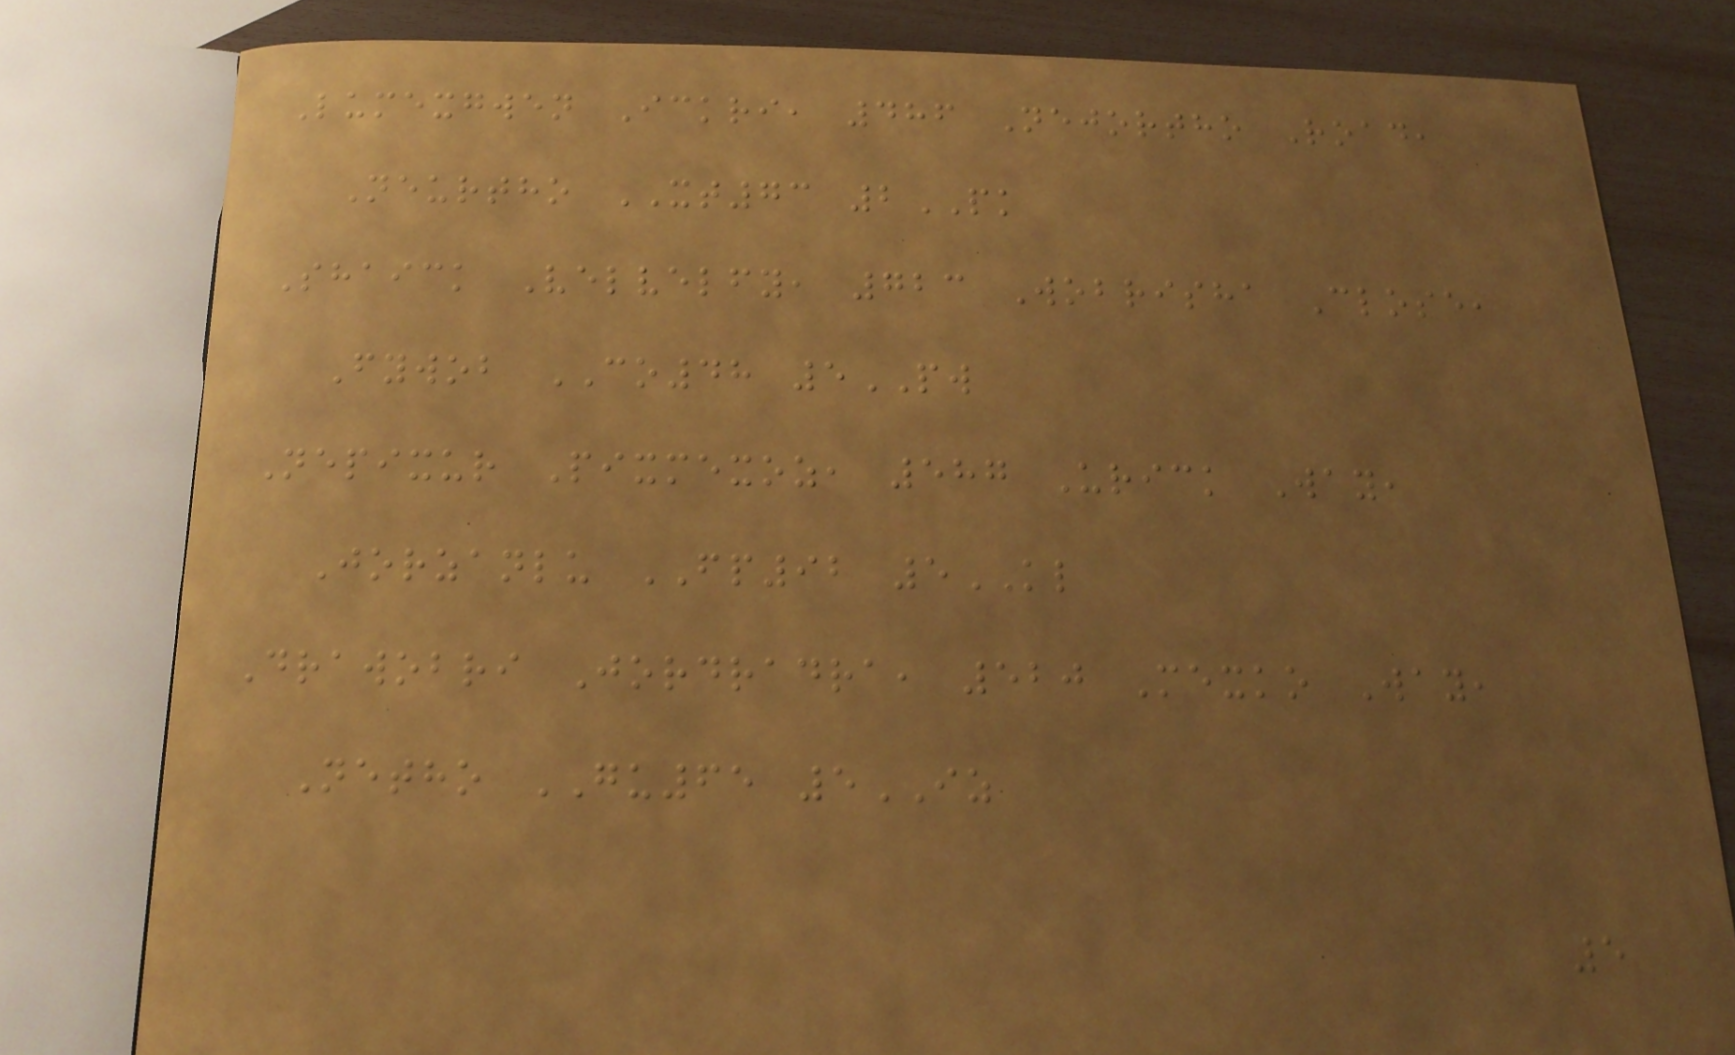Lumexgwen Ickri, 486 Nejortho Road,
Neurtho XT73 2PK
Shaick Velvelfy, 723 Wobrisha Close,
Fywob CO48 5PW
Nepixur Pixmexoz, 587 Urick Way,
Jorzanlu FP92 5KL
Drawobri Jordradra, 520 Mexko Way,
Netho GU65 5IZ
5
